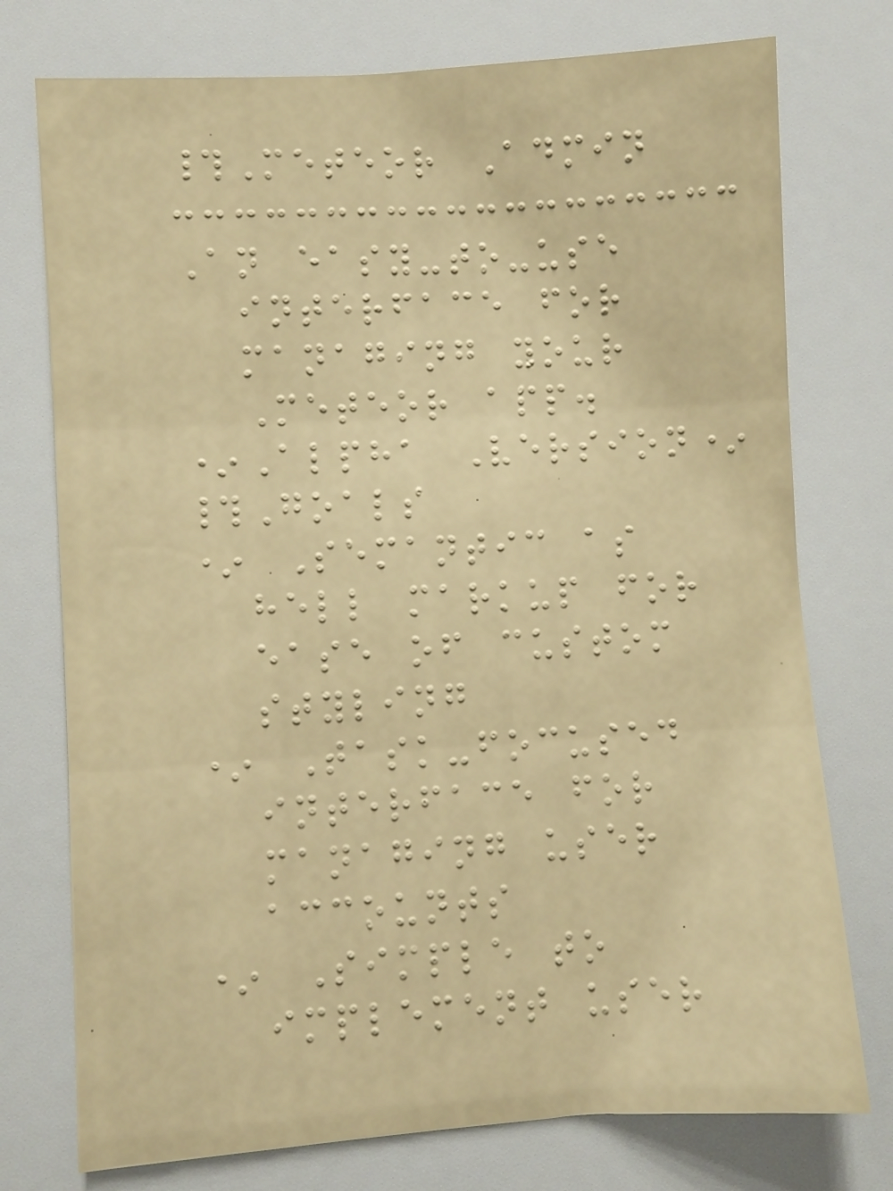#Meteor Admin
An easy-to-use
interface for
managing your
Meteor app.
*Alpha Version*
#Goals
* Semantic as
hell markup for
ease of custom
styling
* Task-focused
interface for
managing user
accounts
* Simple to
implement user
